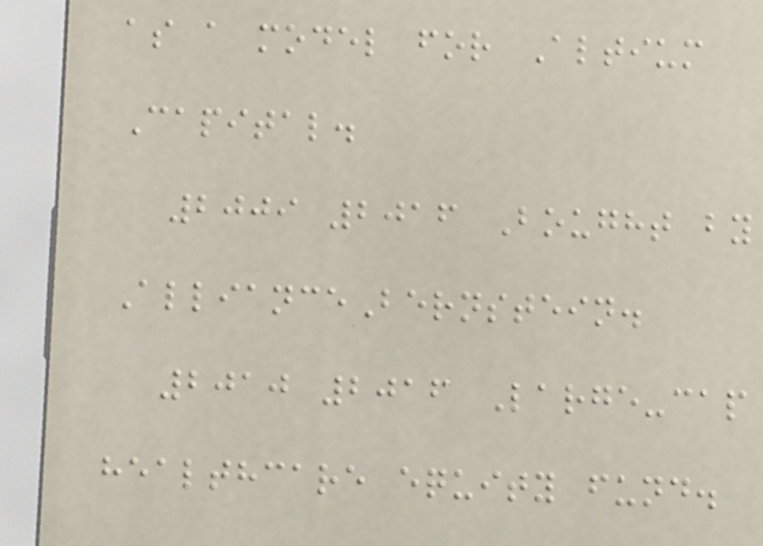as a model for Altium
Capital.
2009 2016 Bought by
AllianceBernstein.
2010 2016 Large-cap
healthcare equity fund.
